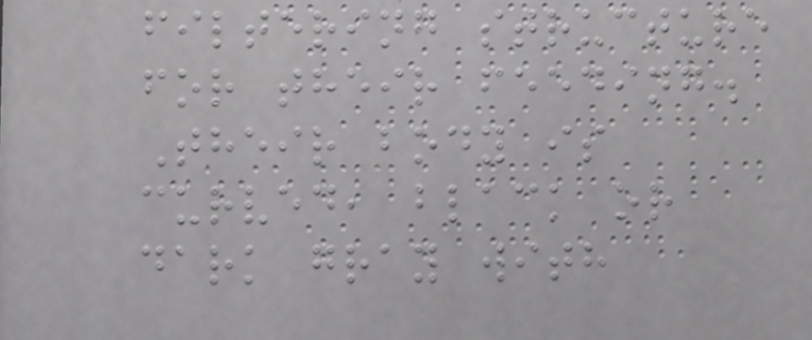filtering structure
for their feeding.
Their body is
curved, black or
dark gray with
